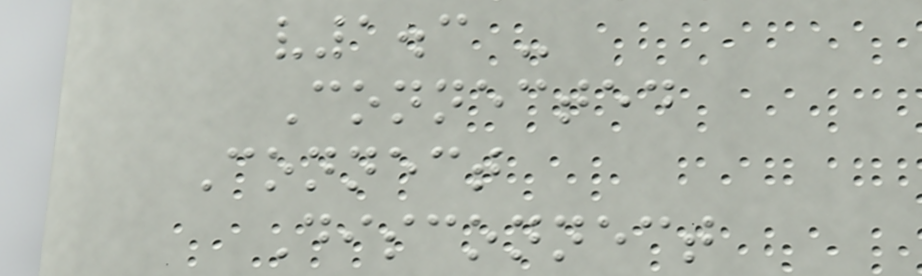v1.3 -
Connected
Connect
Disconnect
